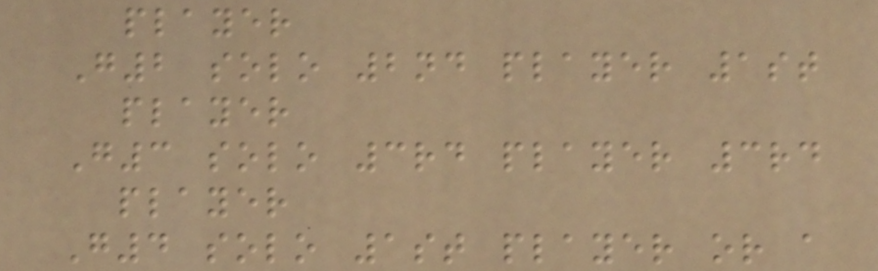player
G2 solo 2nd player 1st
player
G3 solo 3rd player 3rd
player
G4 solo 1st player or a
